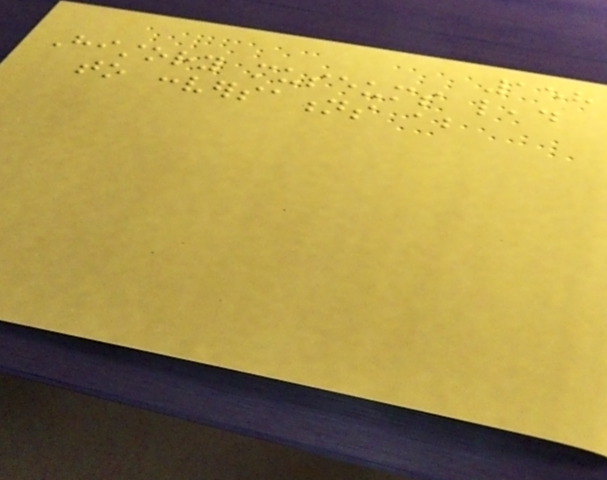158
History museums lead
to conversations about
